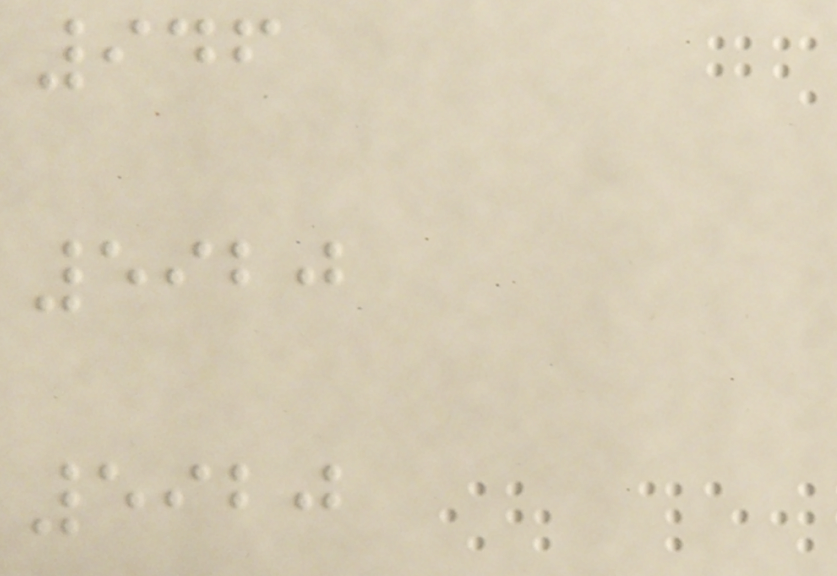946
5920
5920
